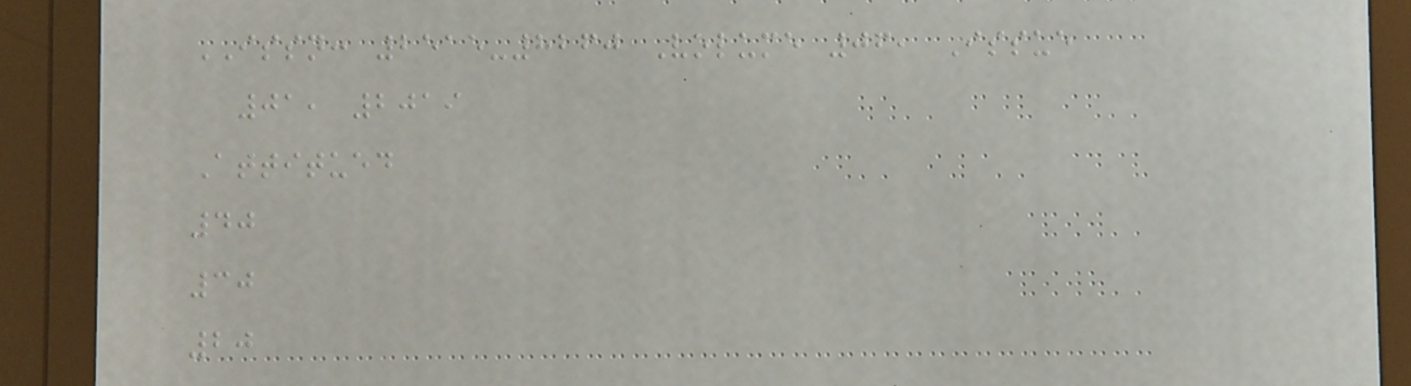ISSN: 2515-8260 Volume 06, Issue
01, 2019
Attitued
40
30
20
